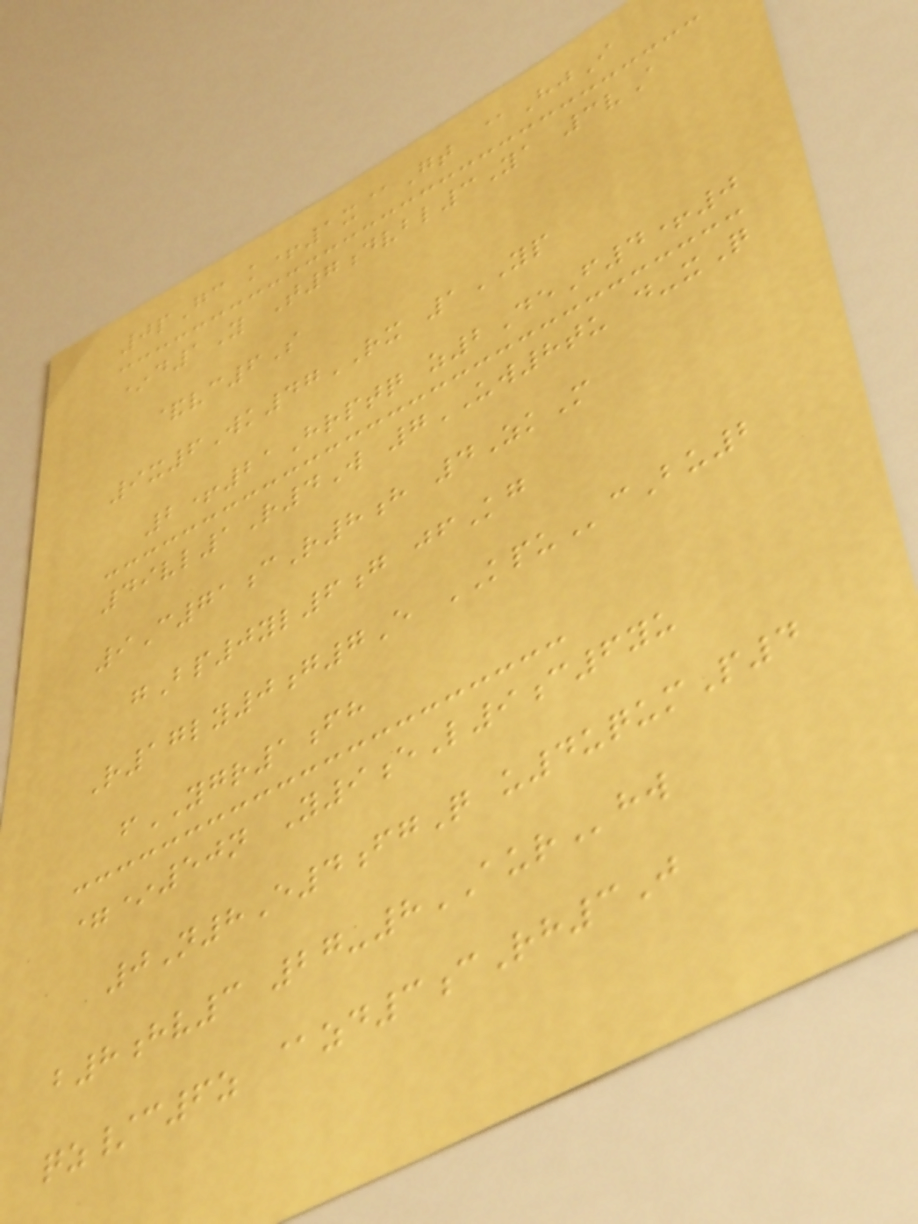0pGc k+1x@Gt @HjI
*d1Y T7dvbl3Ya 3vA
&vc6S
9x6Wk47RX 1YP
2+21Hrptq z2DeF4+0
49vl1R4W 7UW8tu d-xQ
9C71cR8h 4ZkM
gBp0yl6g jfKg
R17ly0g7E KPUcBu2
fYGR1fh
=*50n Y9eL9c6yu
0N8E4fgQ u4uqumP4
b8hv3 27-8AURhw
qz/c6z @zd3cRh3J
